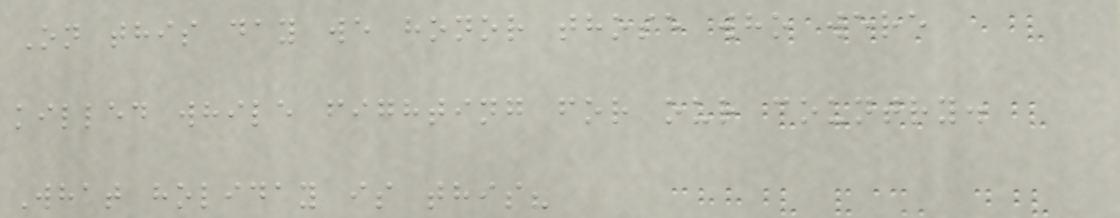On this day we honor those who were
killed while fighting for our country.
What holiday is this?
